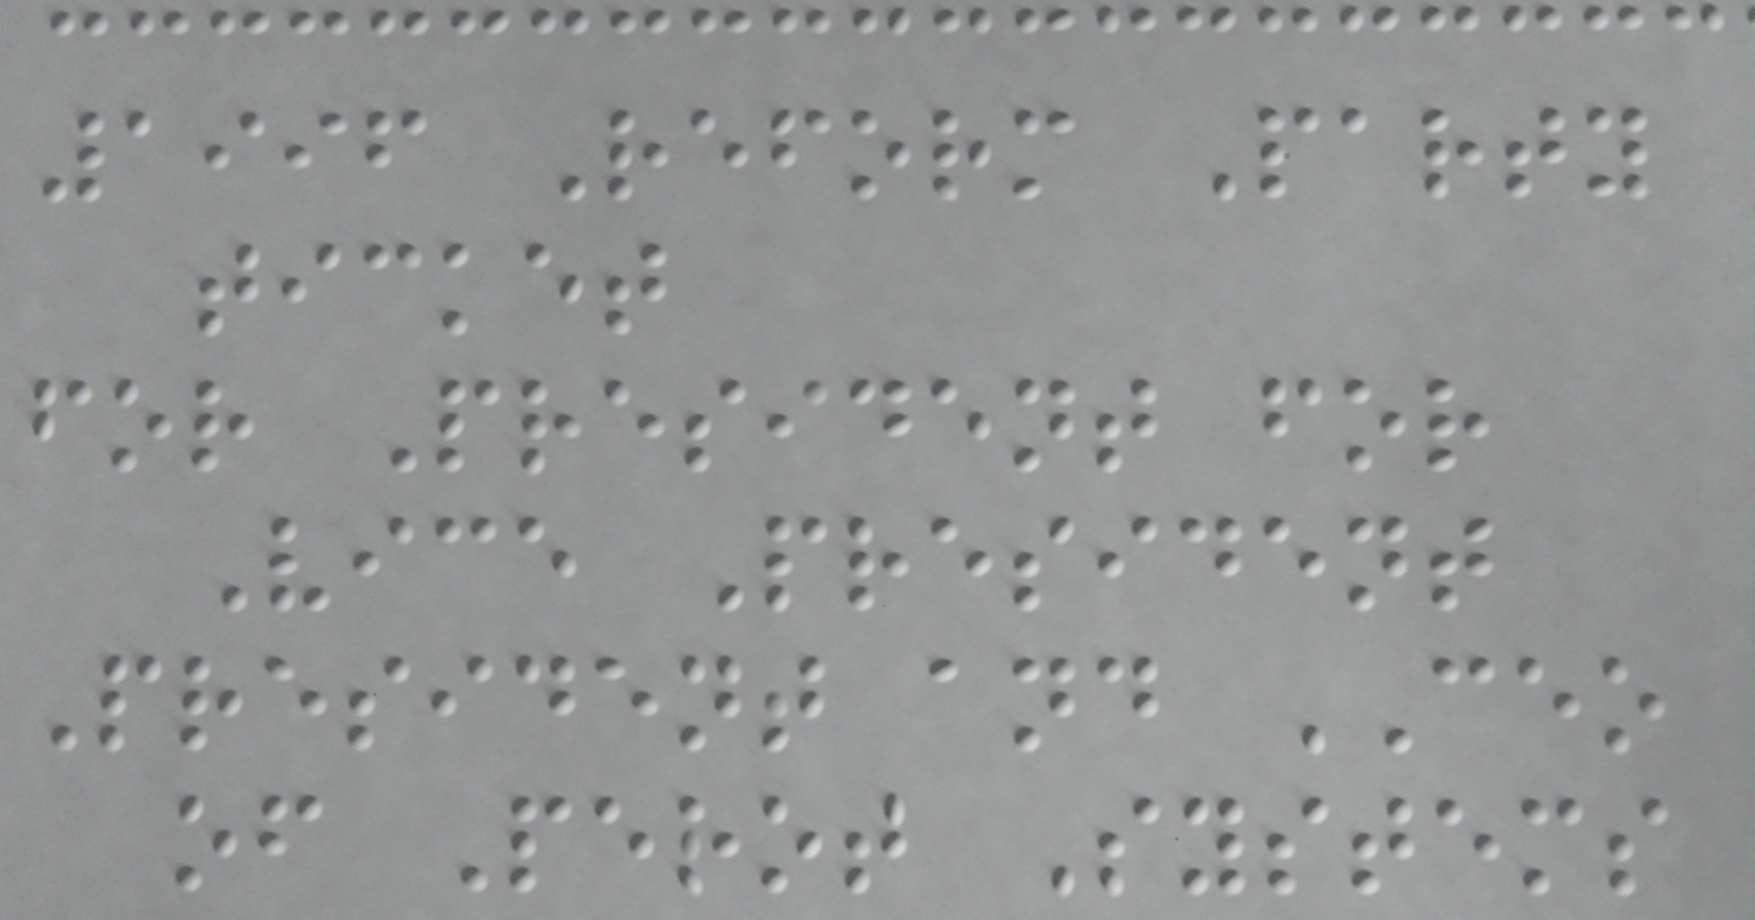1996 Reform Party
ticket
for President for
Vice President
President and CEO
of Perot Systems
